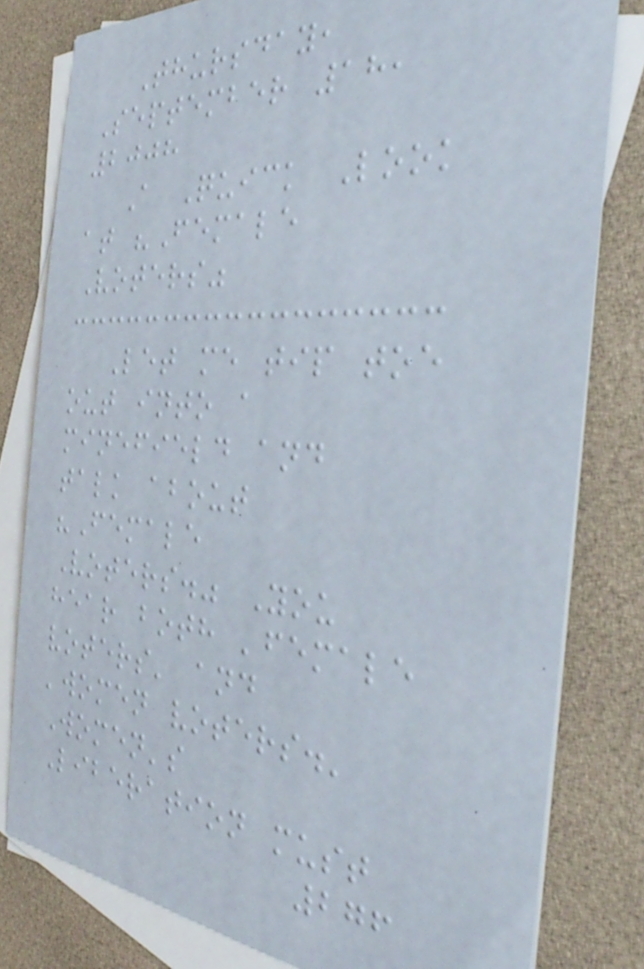Thursday,
September 18,
2008
A Quick Look
at "Female
Voters"
Let me tip toe
out into a
minefield and
talk about
"Female
Voters." You
hear both 'female
voters' and
'women voters.'
Women's
Liberation must
276
